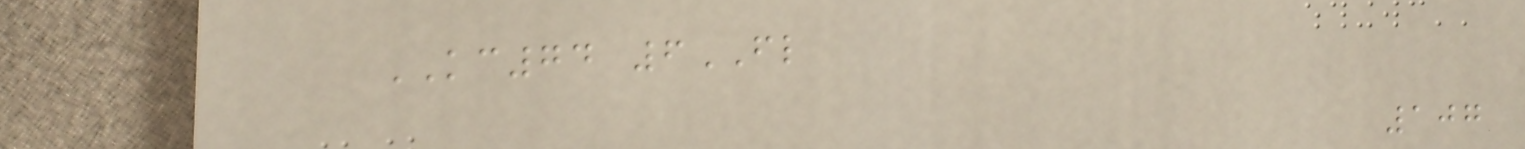KC74 6FL
107
